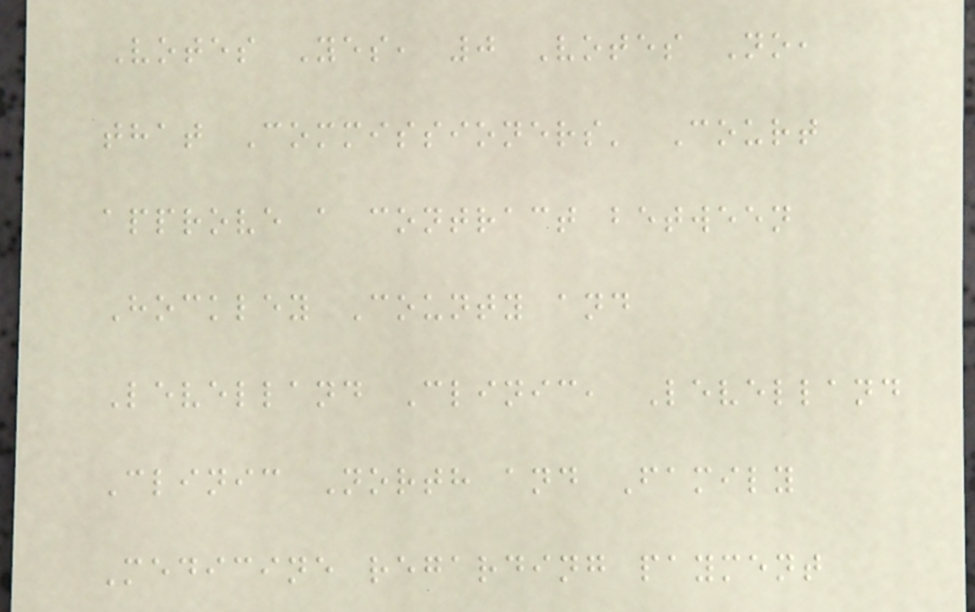Votes Yes, 0 Votes No,
that Commissioners' Court
approve a contract between
Hockley County and
Levelland Clinic, Levelland
Clinic North and Family
Medicine regarding payment
